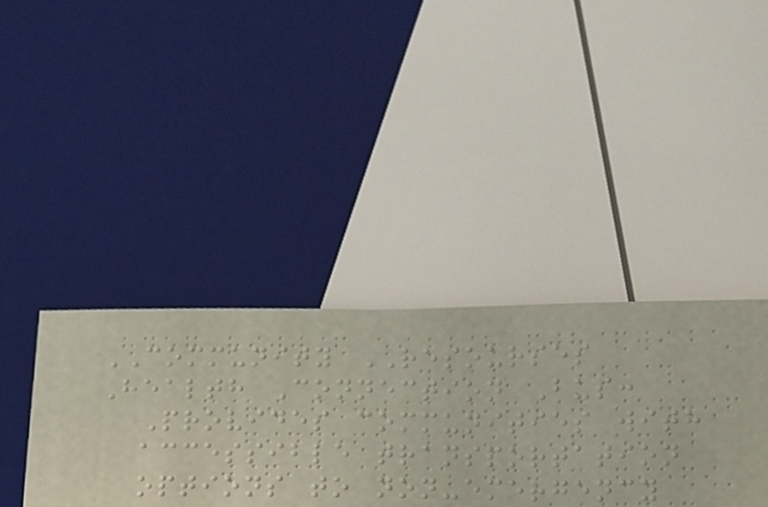COMMUNITY RESOURSES
Health Connection Bus:
Provides communities with
accessible transportation
options to non-emergency
